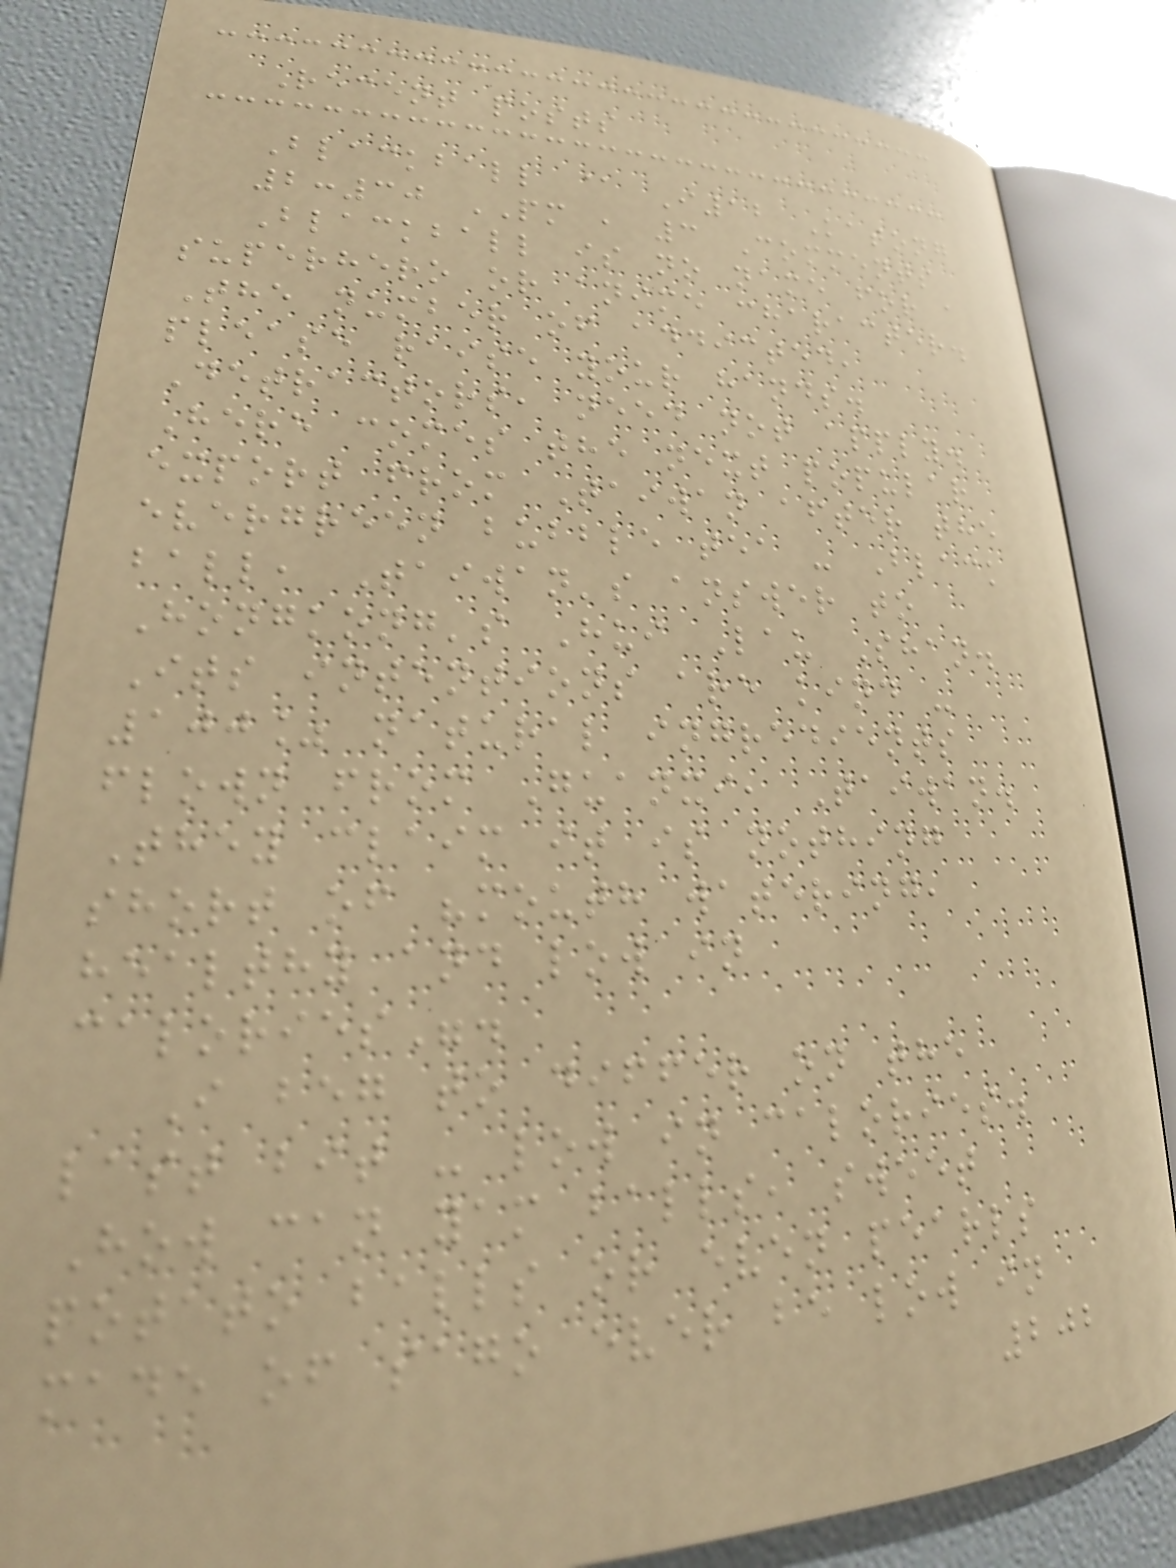Recent posts
Blackball @ I12 Katong
2:30 PM , 3 Comments
Blackball is no name for a
superhero or anime character.
The number of addicted,
please raise your hands.
Detractors, need not apply.
Here comes the next popular
export from Taiwan after the
evergreen bubble tea - Black
ball, Taiwan's answer to
Hongkong's Hui Lau Shan.
Its intentions are kind -
100% natural ingredients
flown from Guanxi, Taiwan.
They claim it is nothing
short of "mouth watering,
healthy and low in
calories".
I beg to differ on the
last bit - low in calories.
How can yam balls, sweet
potato balls or even pearls
made of sago ever be low in
202
